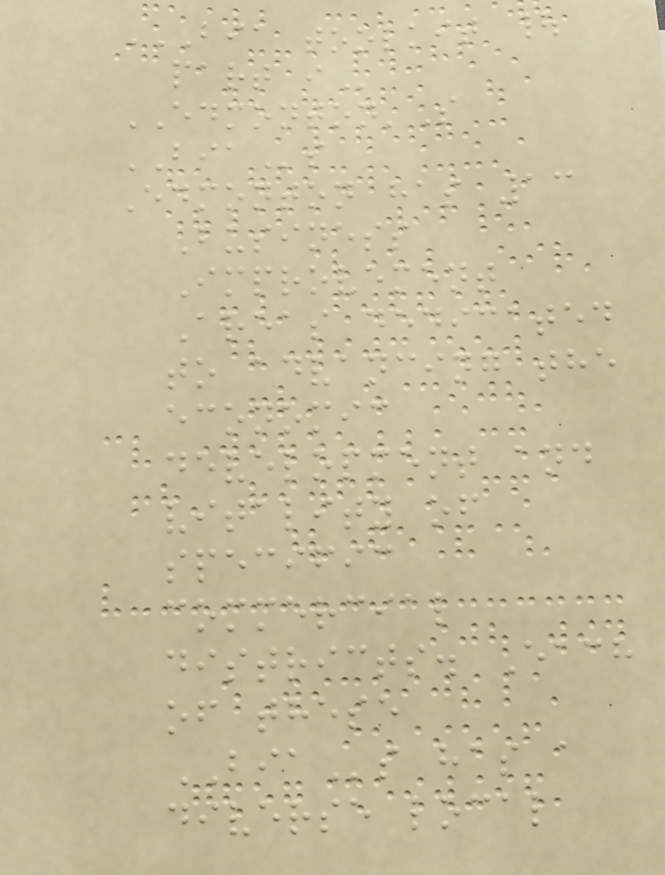BIA TOOLKIT |
PART I
EDMONTON'S
BIAs
Edmonton has 13
Business
Improvement
Areas dedicated
to advancing the
economic
development and
vitality of
specific
commercial
districts. Each
of these
BIAs has a
diverse local
